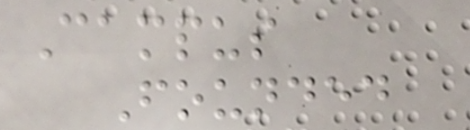Campus
Founded
